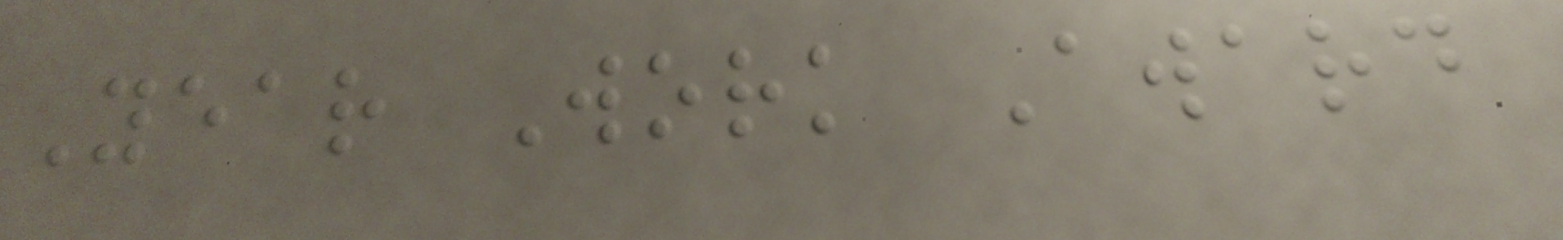Year Work Award
